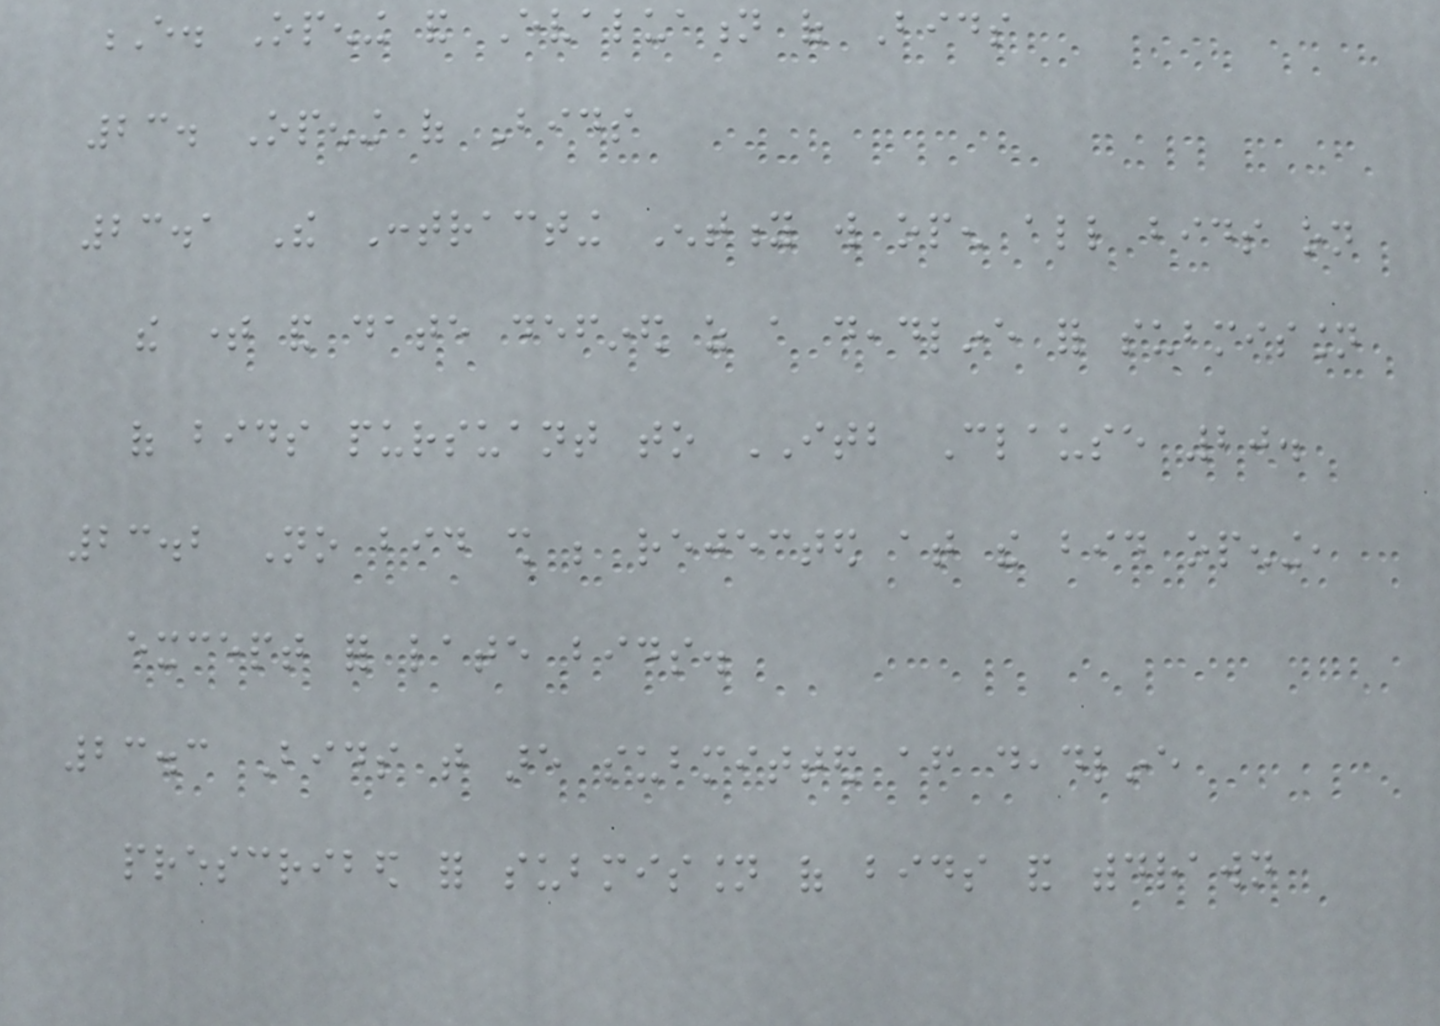E. Opening and Evaluation of Bids
23. Opening of Bids
23.1 The Contracting Entity will open all bids on
the time and date defined as a deadline for submission
of bids pursuant to ITB Clause 20.
23.2 No bid shall be rejected at the bid opening,
except for late bids.
23.3 Bids that are submitted after deadline
prescribed for submission of bids and withdrawn
